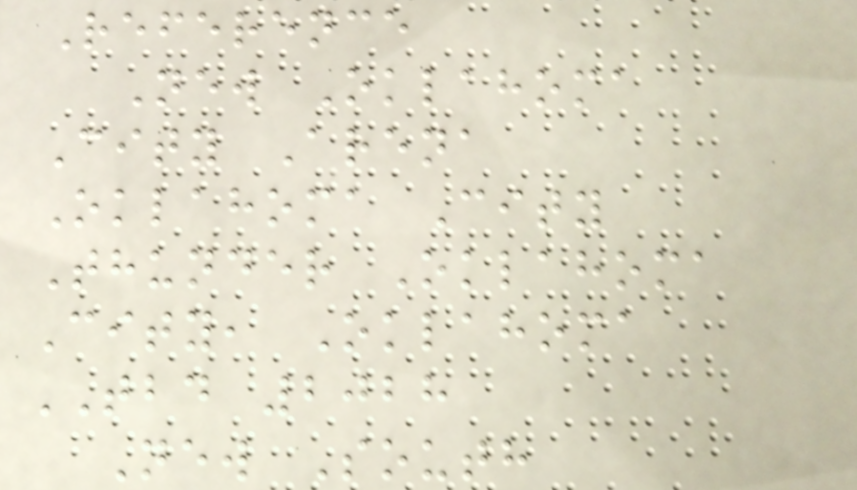Reference
New Oklahoma
City Arena
Oklahoma City
Thunder Oklahoma
City, Oklahoma
TBD 2028
New South
